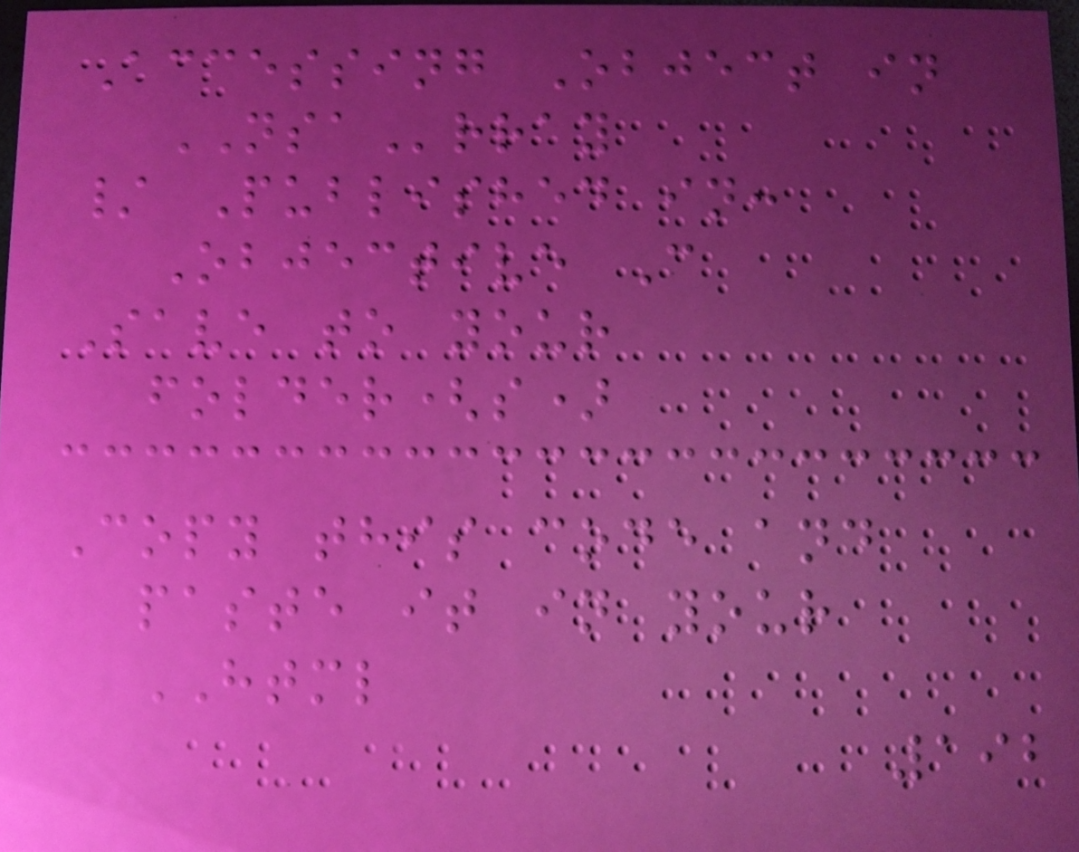Accessing Object in
NSArray
/ Published in:
Objective C
Save to your
folder(s)
Copy this code and
paste it in your
HTML
192
